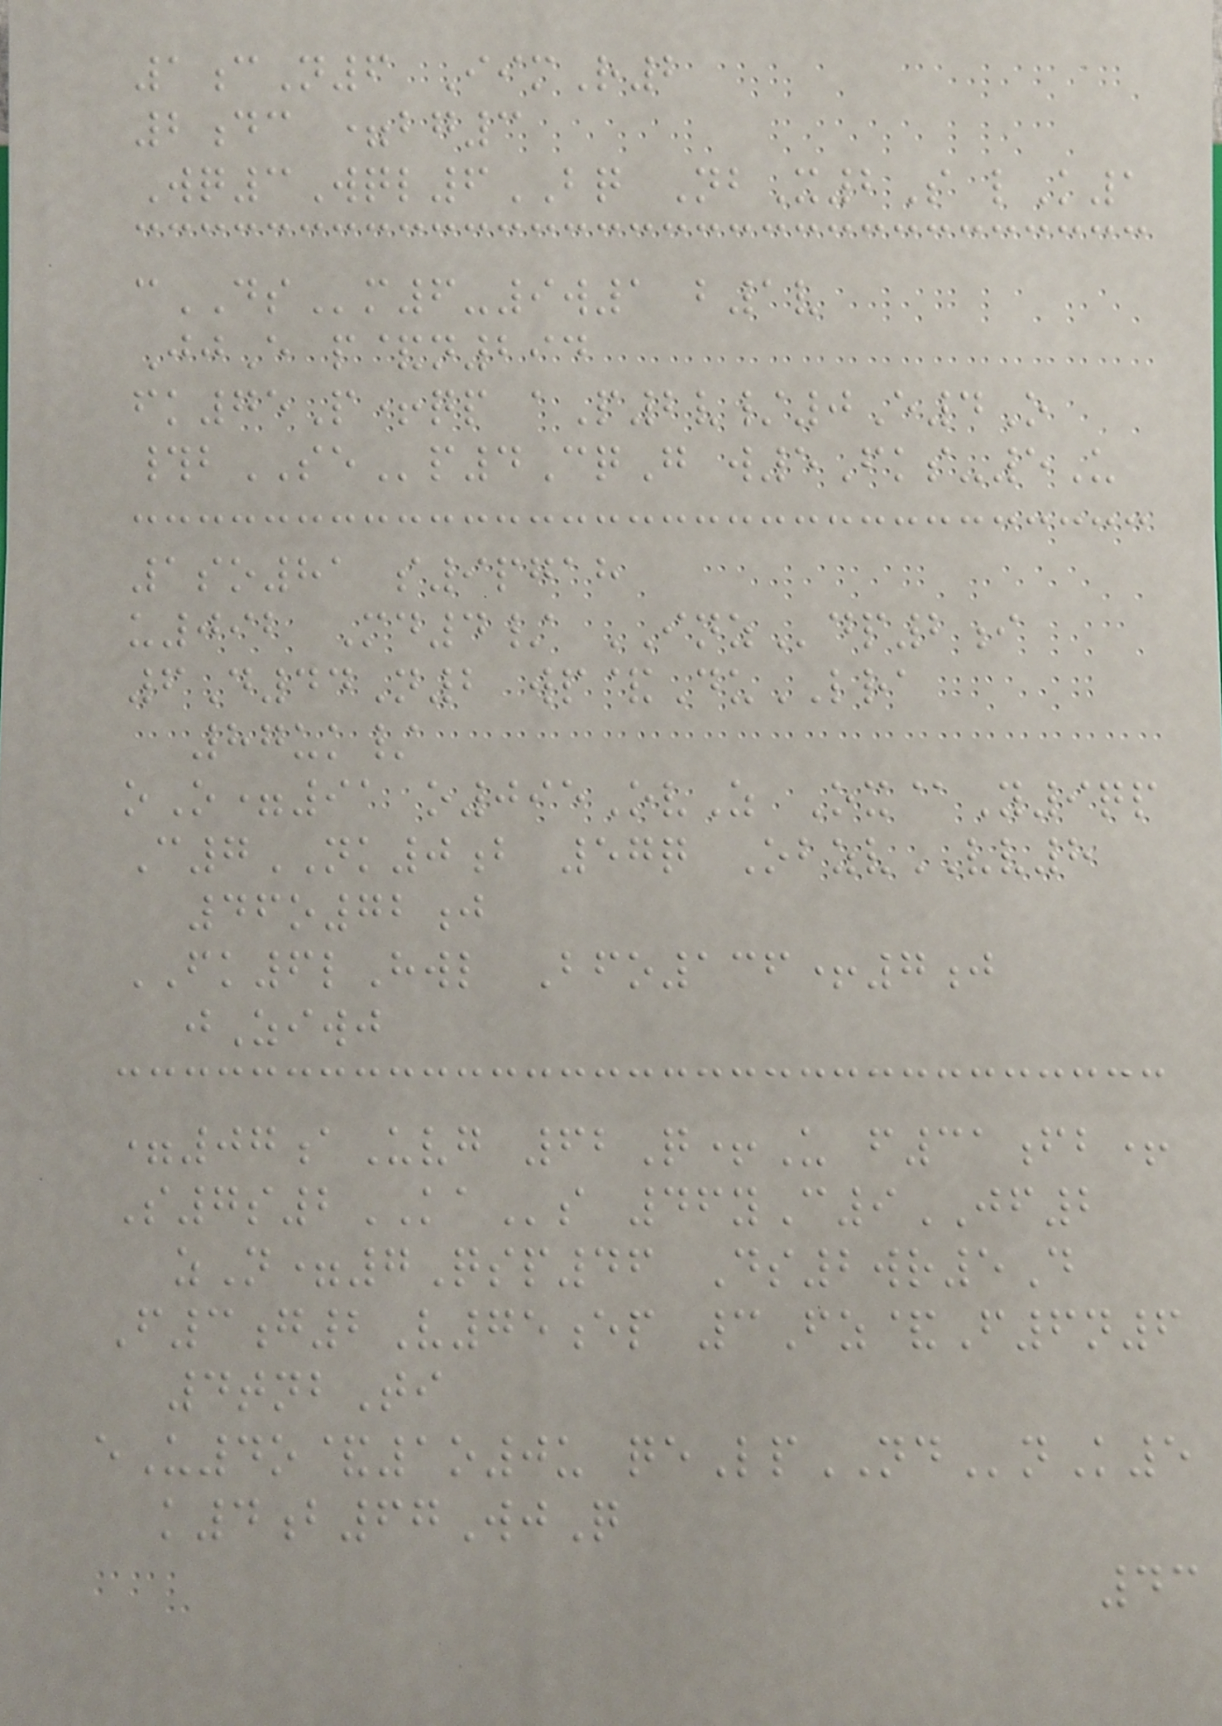1cN6 IimR2
2dc =bg3
Wq3Wql6BQ NbX2S lK1
cDSm6-9w1 b1v
JjE p&n294
fk75P+qp aP2v/0E4O
#bSEp4CqG w5Fks-5U
1so81 s9pgah
u092 Md4/ INZdp2i
6D44N2 wp&DuLRA
87uk/
oO=91 o095OvZ Ox@Y9qp
C7NK0b 57q ObzvVV8
46o72j
FK6lHwl Bfo136+7j
jZiwj
=07aUvg 62Q+U f31fb+
S7s2KAs 46yC9JF2
zN=7Qsp46 Ds2wr5D
F3g2V75ep 3Fz&F6n6
4tnbTi
eU4o&1o0u qeLpNDnK5
k4b67WjQ
43
